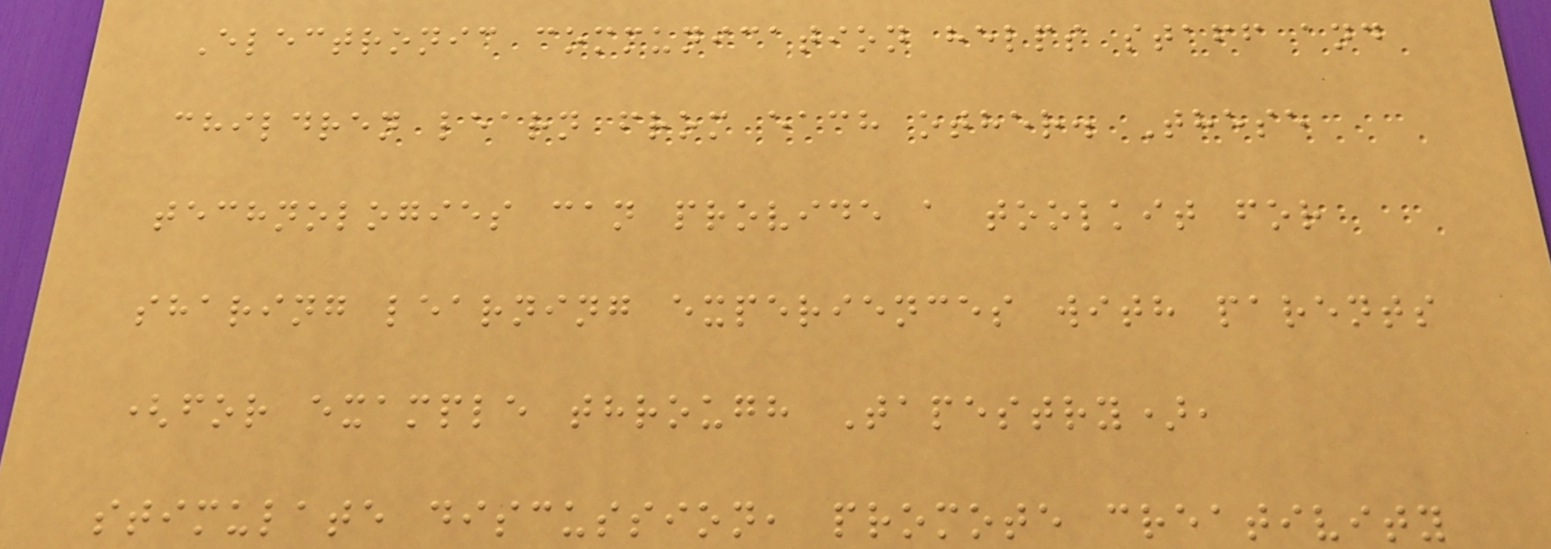Electronic communication helps staff and
children learn from each other. These
technologies can provide a toolkit for
sharing learning experiences with parents
(for example through Tapestry),
stimulate discussion, promote creativity
